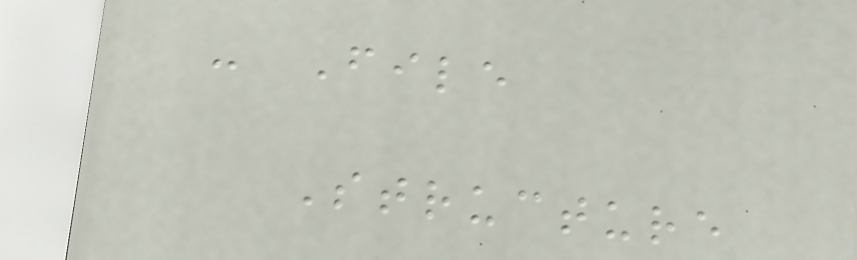- File
Structure
